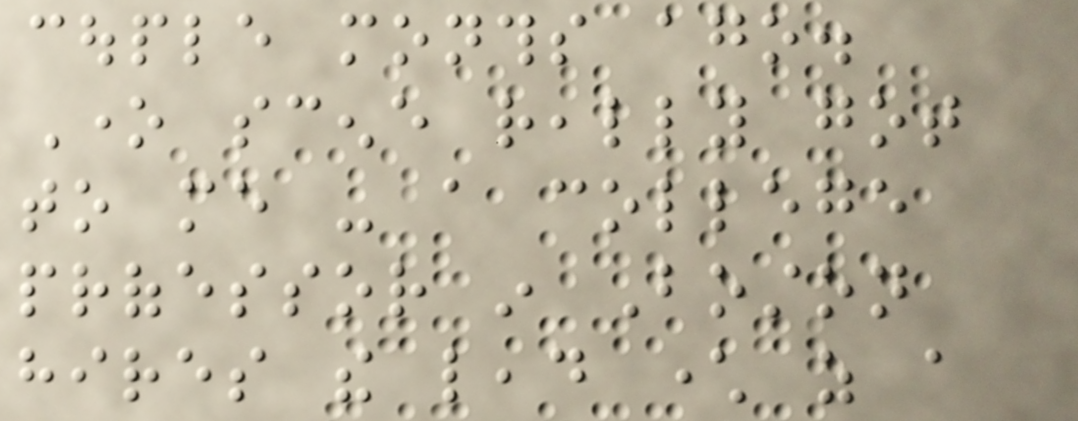couple months ago.
One scene really got
to me - a college
professor in Boston
hires the lead character as a
